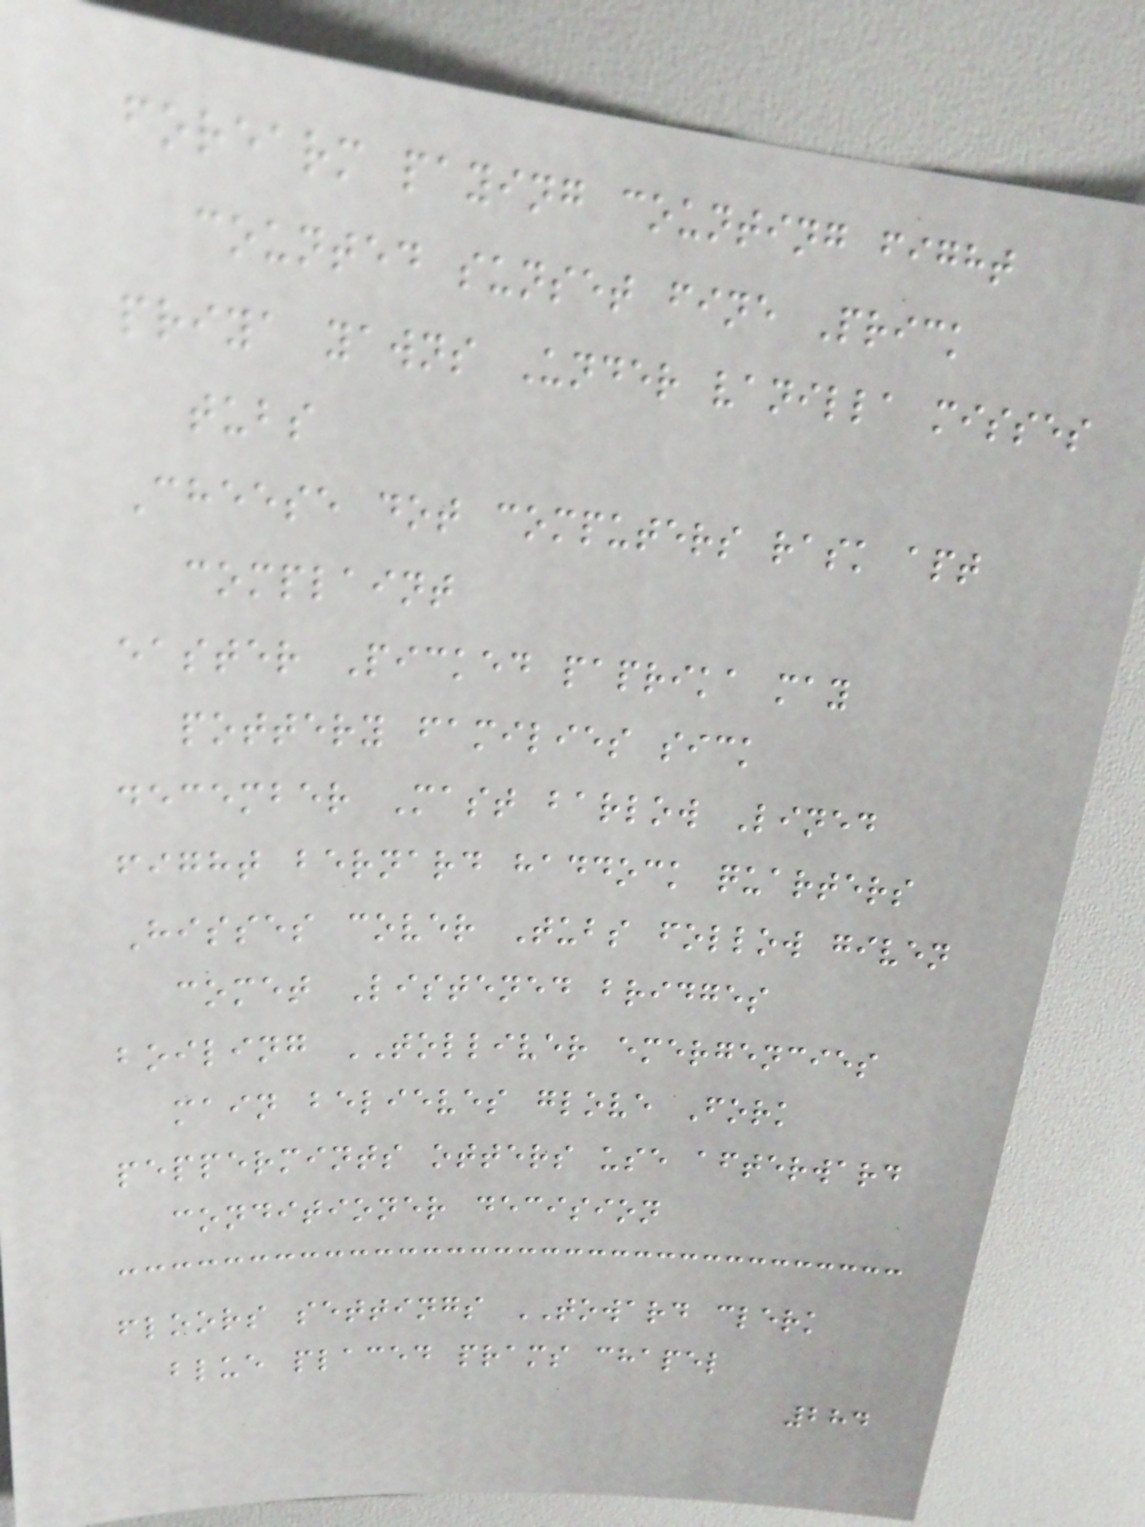forearm paying counting fight
counted sunset fine Prick
priya yawns Under vanilla misses
tubs
Cheese dot computers rask apt
complaint
easter Picked paprika may
pottery families sick
december Mast barlow Lined
fight bernard haddock quarters
Hisses cover Tubs follow given
comet Listened bridges
boiling TOLLIVER emergencies
main believes glove Fork
peppermints otters use afterward
conditioner decision
floors settings TOWARD clerk
blue placed prams chapel
284
